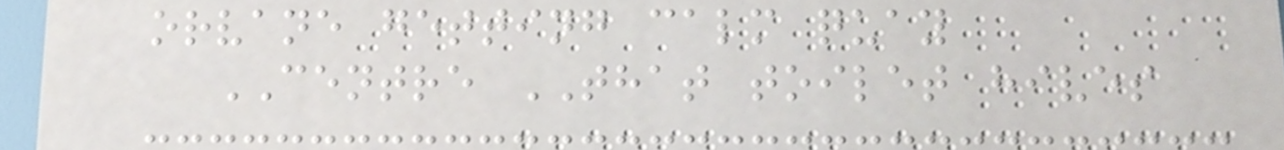orvane getting calm quay
CENTRE THAT toilet hives
